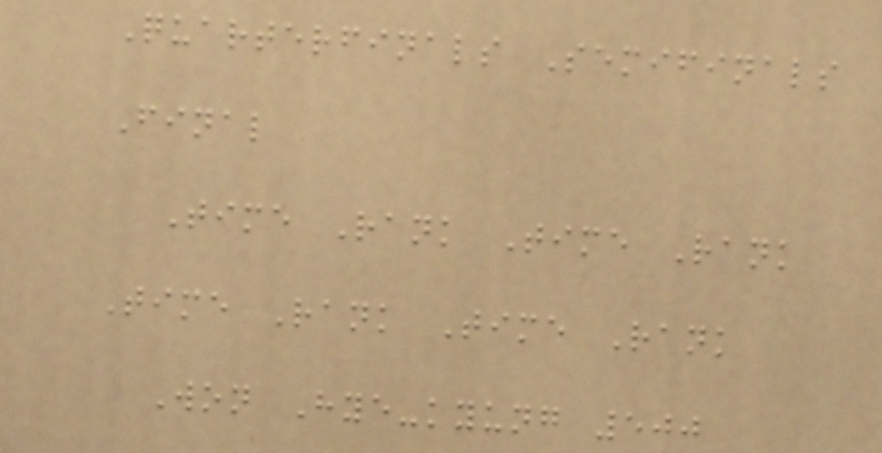Quarterfinals Semifinals
Final
Time Rank Time Rank
Time Rank Time Rank
Won Hye-kyung 500
